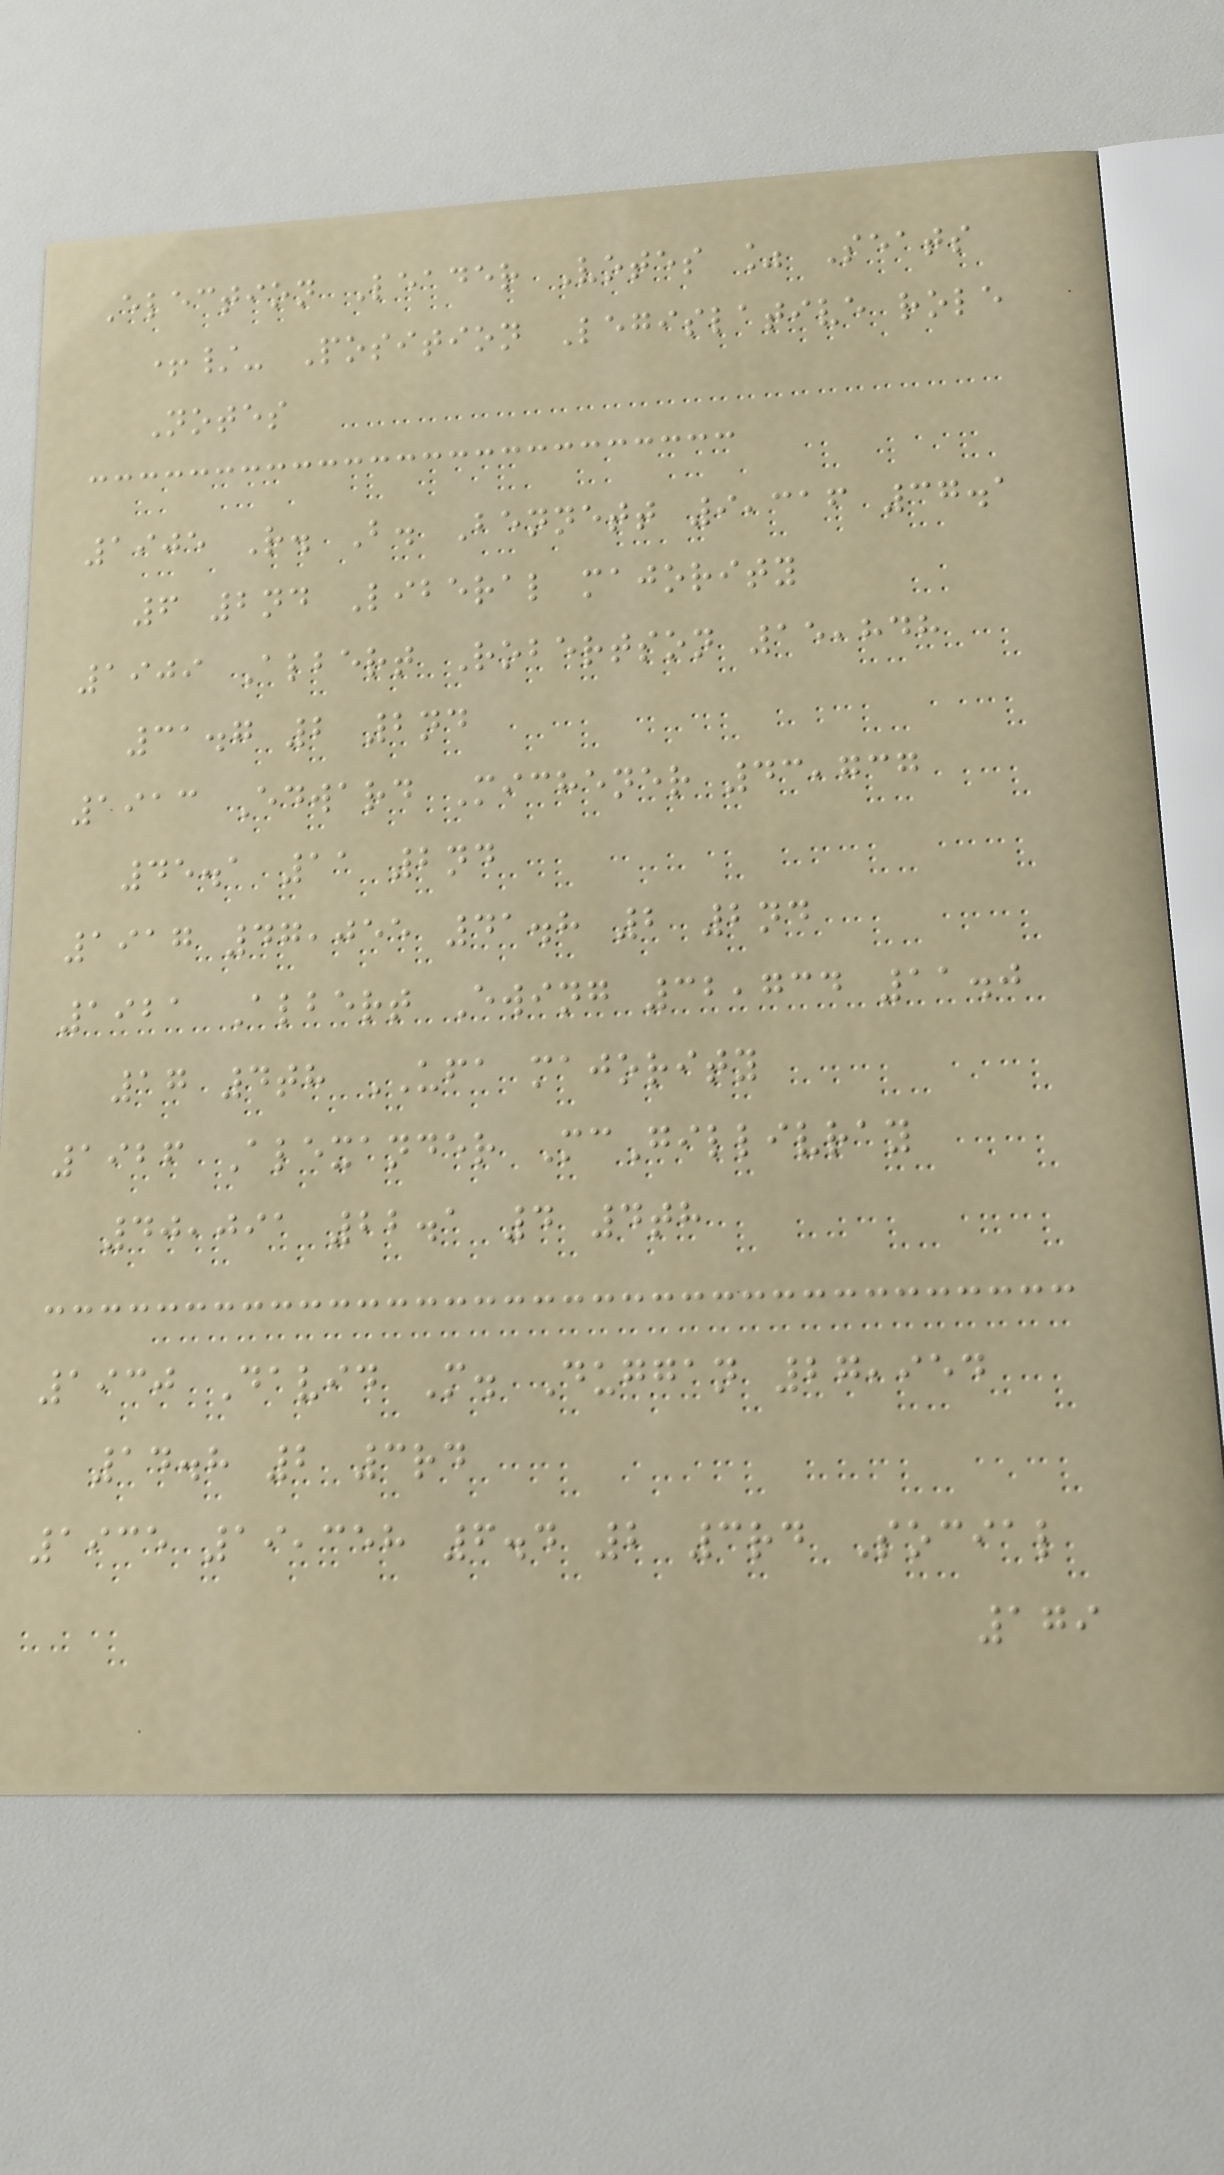Election Leader Votes % Seats
+/- Position Legislative role
Notes
1905 R. B. Bennett 9,316 37.1
6 2nd Liberal majority
1909 Albert Robertson 15,848
31.7 2 2nd
1913 Edward Michener 43,737
45.1 11 2nd
1917 47,055 41.8 2 2nd
1921 Albert Ewing 32,734 11.0
17 4th UFA majority
1926 Alexander McGillivray
40,091 22.1 4 4th
1930 David M. Duggan 27,954
14.8 2 3rd
1935 19,358 6.4 2 3rd Social
179
